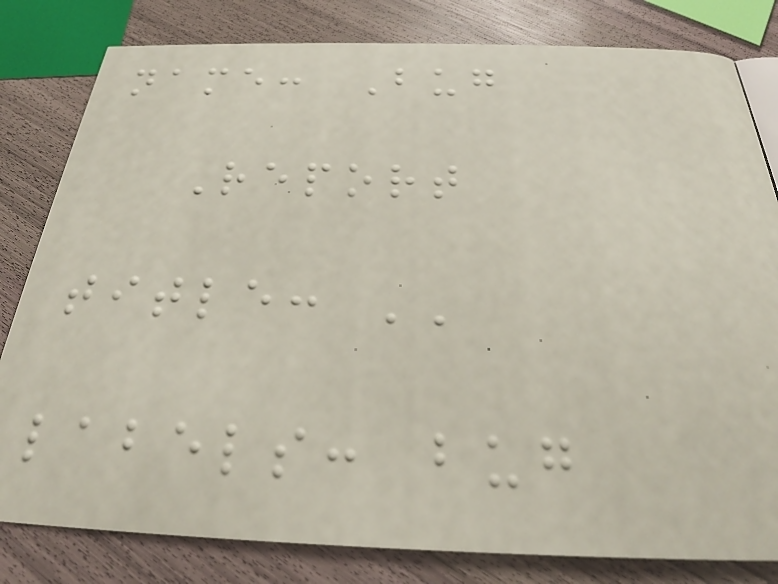name: Bug
Report
title: ''
labels: bug
